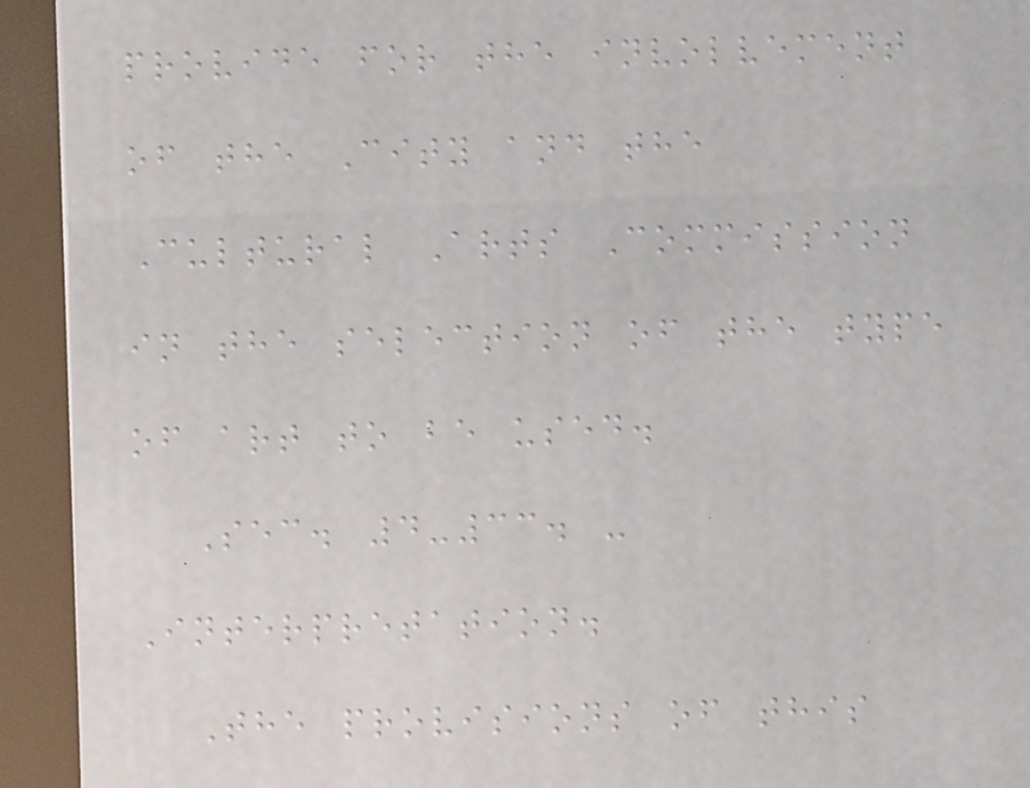provide for the involvement
of the City and the
Cultural Arts Commission
in the selection of the type
of art to be used.
Sec. 4-33. -
Interpretation.
The provisions of this
